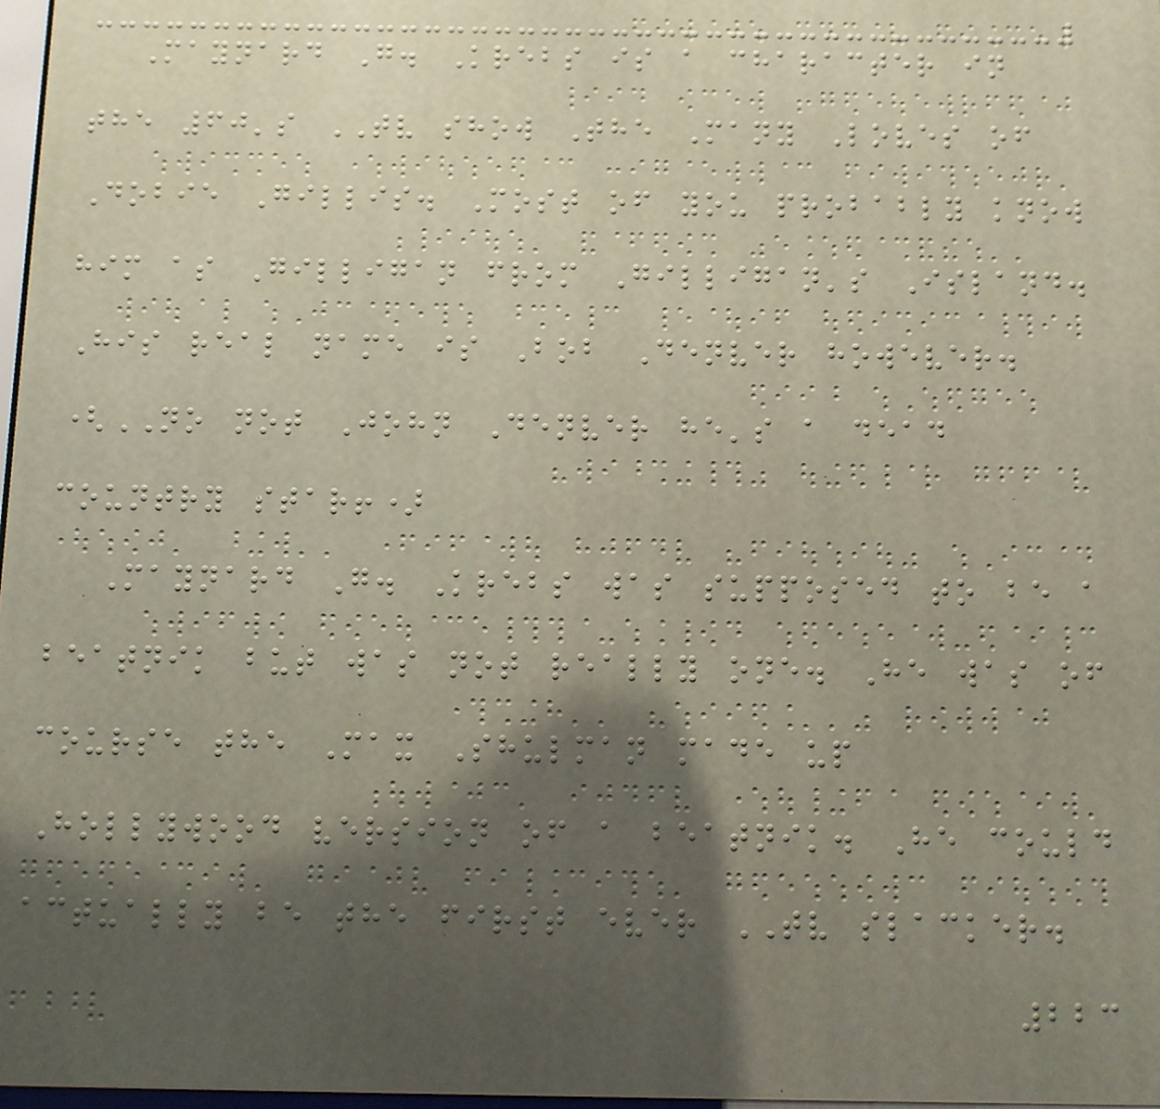Maynard G. Krebs is a character in
the 60's TV show The Many Loves of
Dobie Gillis. Most of you probably know
him as Gilligan from Gilligan's Island.
His real name is Bob Denver however.
(NO not John Denver he's a dead
country star!)
Maynard G. Krebs was supposed to be a
beatnik but was not really one. He was of
course the Max Shulman made up
Hollywood version of a beatnik. He could
actually be the first ever TV slacker.
223
